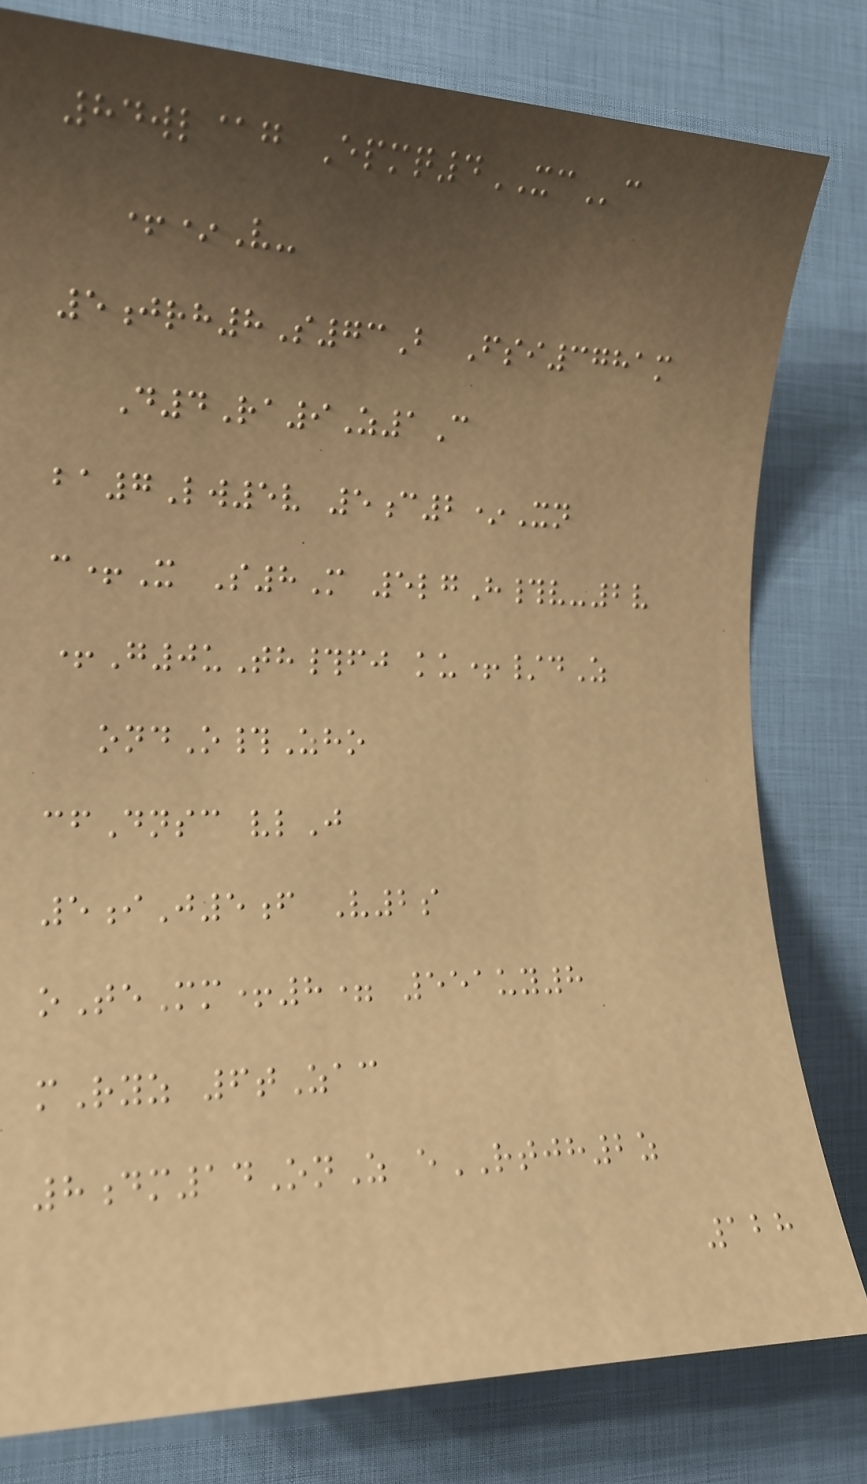84wl@g Epmq4XCc
+*V-
5jrh8S73B Fsi3781m
D4Ra9Z1C
ba7Lw5v 5c2*Xn
c+X S8M 5lgH#v-2v
+G0uTh#fj ku+/dZ
ondO#Zho
cfDnsc vlJ
5iJ5f V2s
oTeMm+8= 551uy8
mRyz 6tZac
8dm14OnZ eRTJH2z
128
